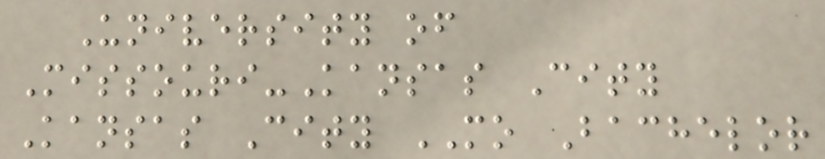University of
Missouri-Kansas City
Kansas City MO Bachelor
